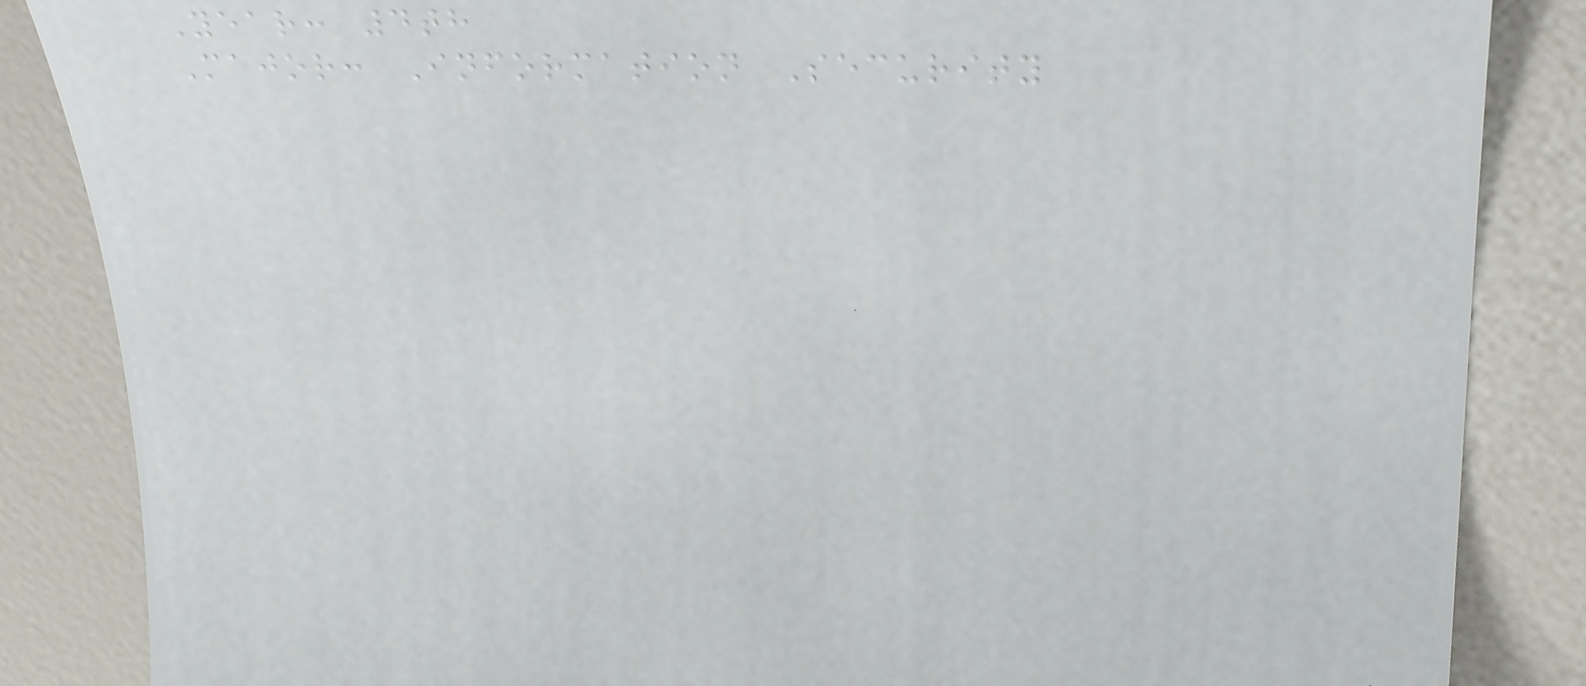Year: 4th
Major: Information Security
